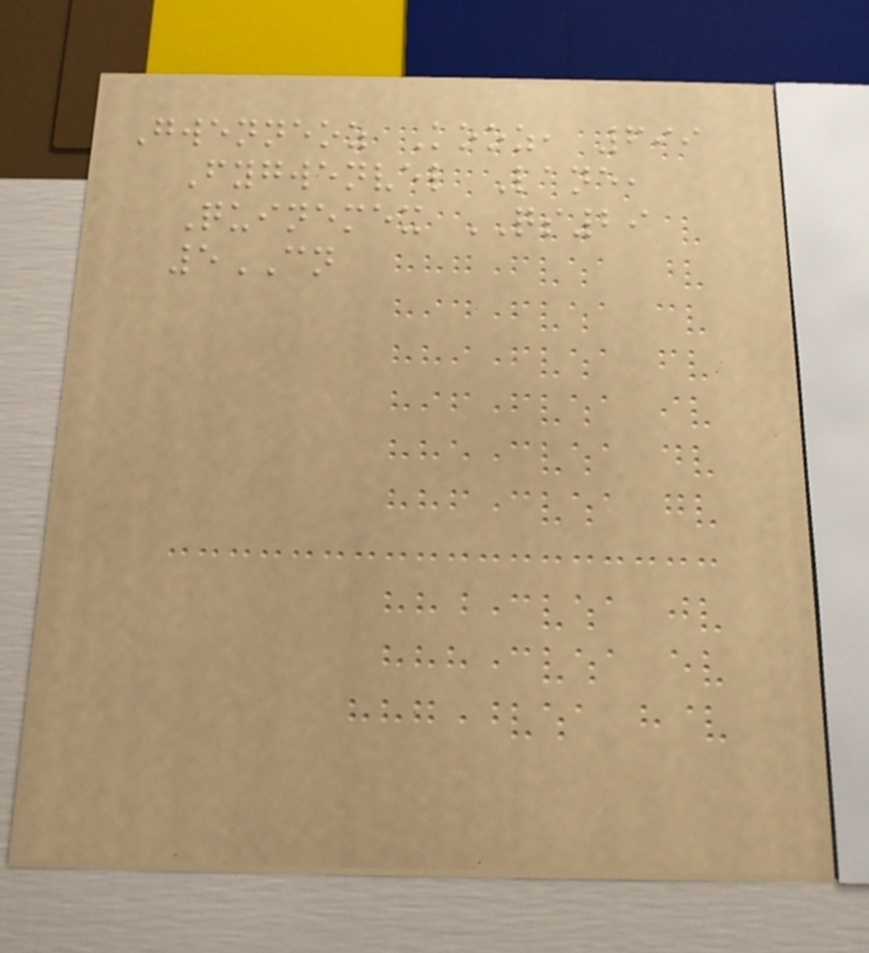Gwenneoz Kooz, 699
Fygwenvel Lane,
Quinemex QS29
5CN
